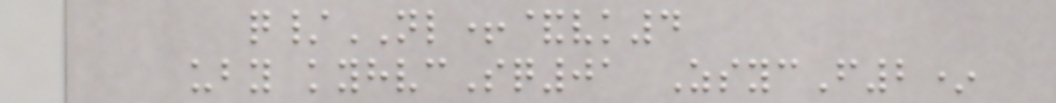q/NL+&vk4
uby kyhvcSq01 ZsycF2*
